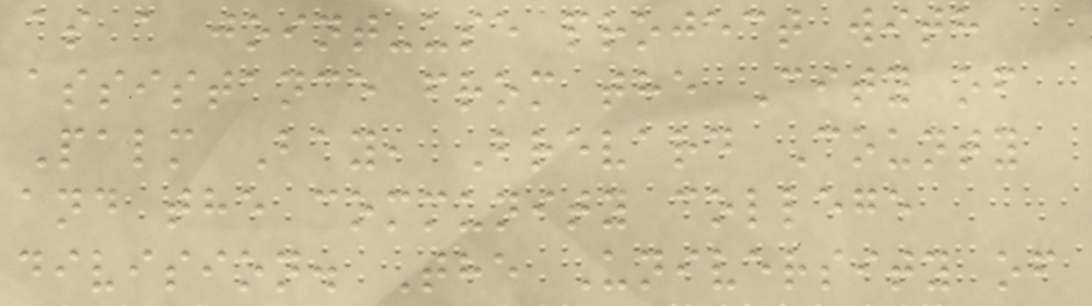as a joint-use project with
assistance from the City of
Palm Bay, Brevard County
and the community college
division. The University of
